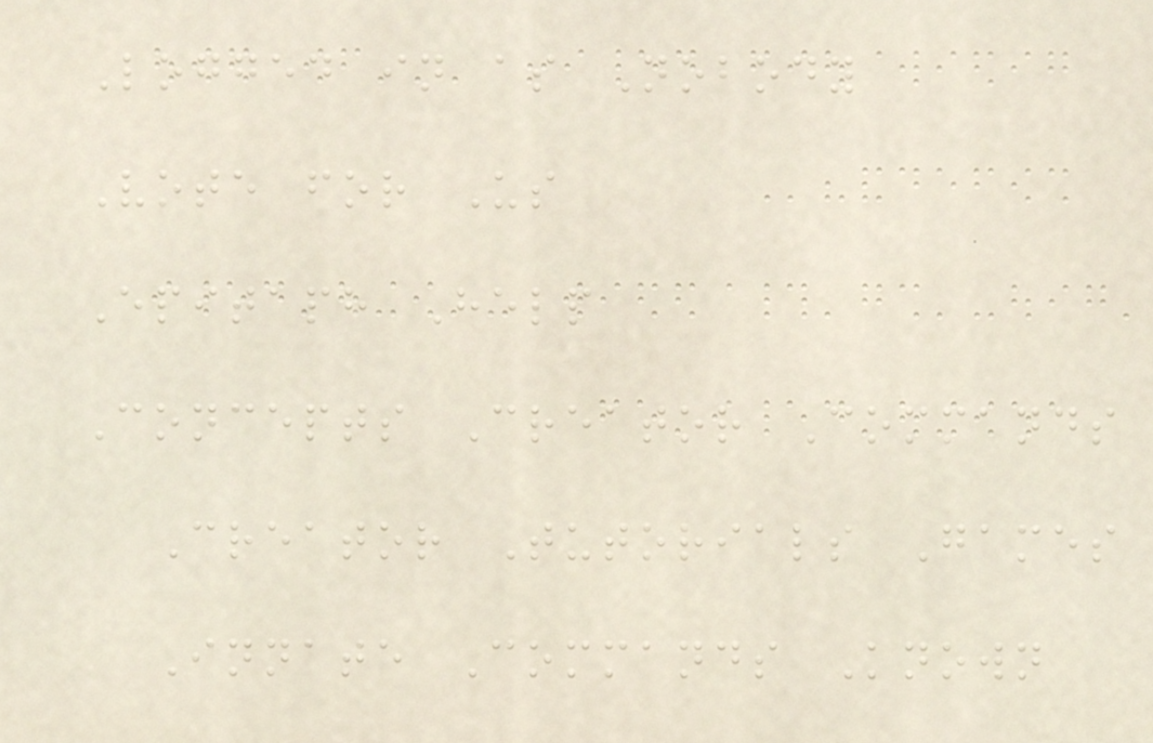Logged in as Nobody
Vote for Us
Epitaph Help
Concepts Creator Commands
Creator Tutorials Games
Innate Commands Known
